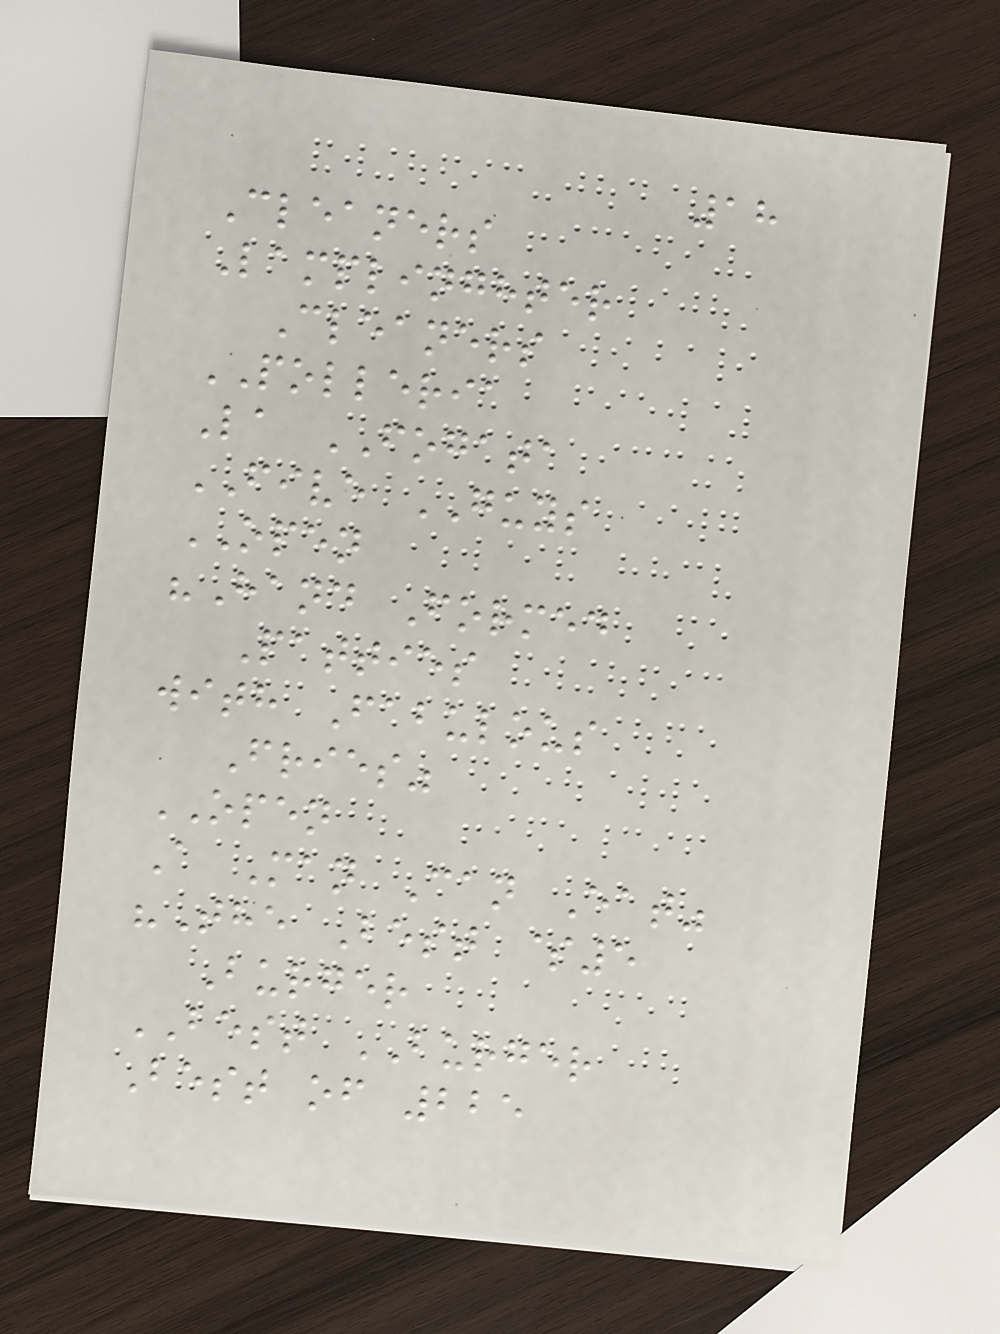18
Cleaners
Lamplinghter
Cleaners
POLLERIA
La FOGATA
FIVE GUYS
OPEN
"Hand Formed
Patties
with Fabulous
Fries"
OPEN
A Man Can Eat"
"The Best $5
Burger
BEST BURGER
Best of 225
